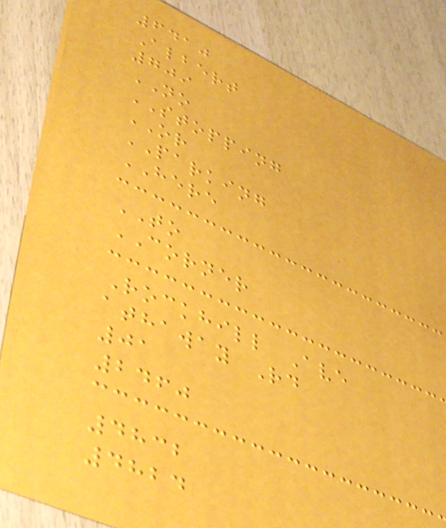6410
Albert
709
NO
STOPPING
OR
PARKING
HERE
TO
CORNER
Rockhill Ave
athaway Rd
01
2460
4832
4824
